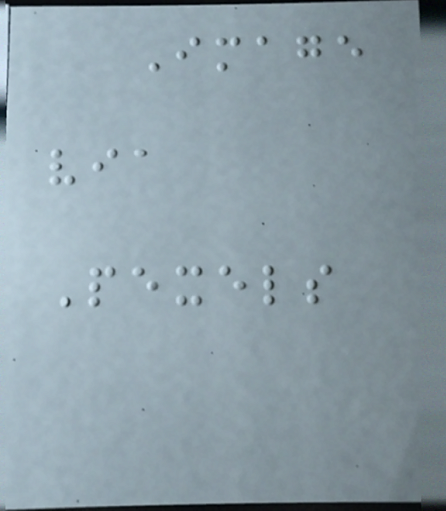Image
via
Pexels
